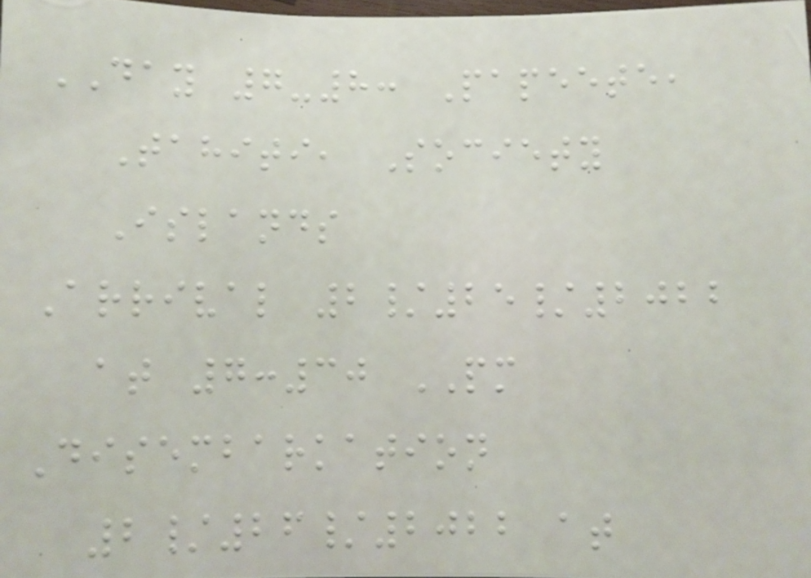DAY 7-8: Papeete,
Tahiti, Society
Islands
Arrival 2/25/2022
at 7:30 PM
Disembarkation
2/26/2022 at
